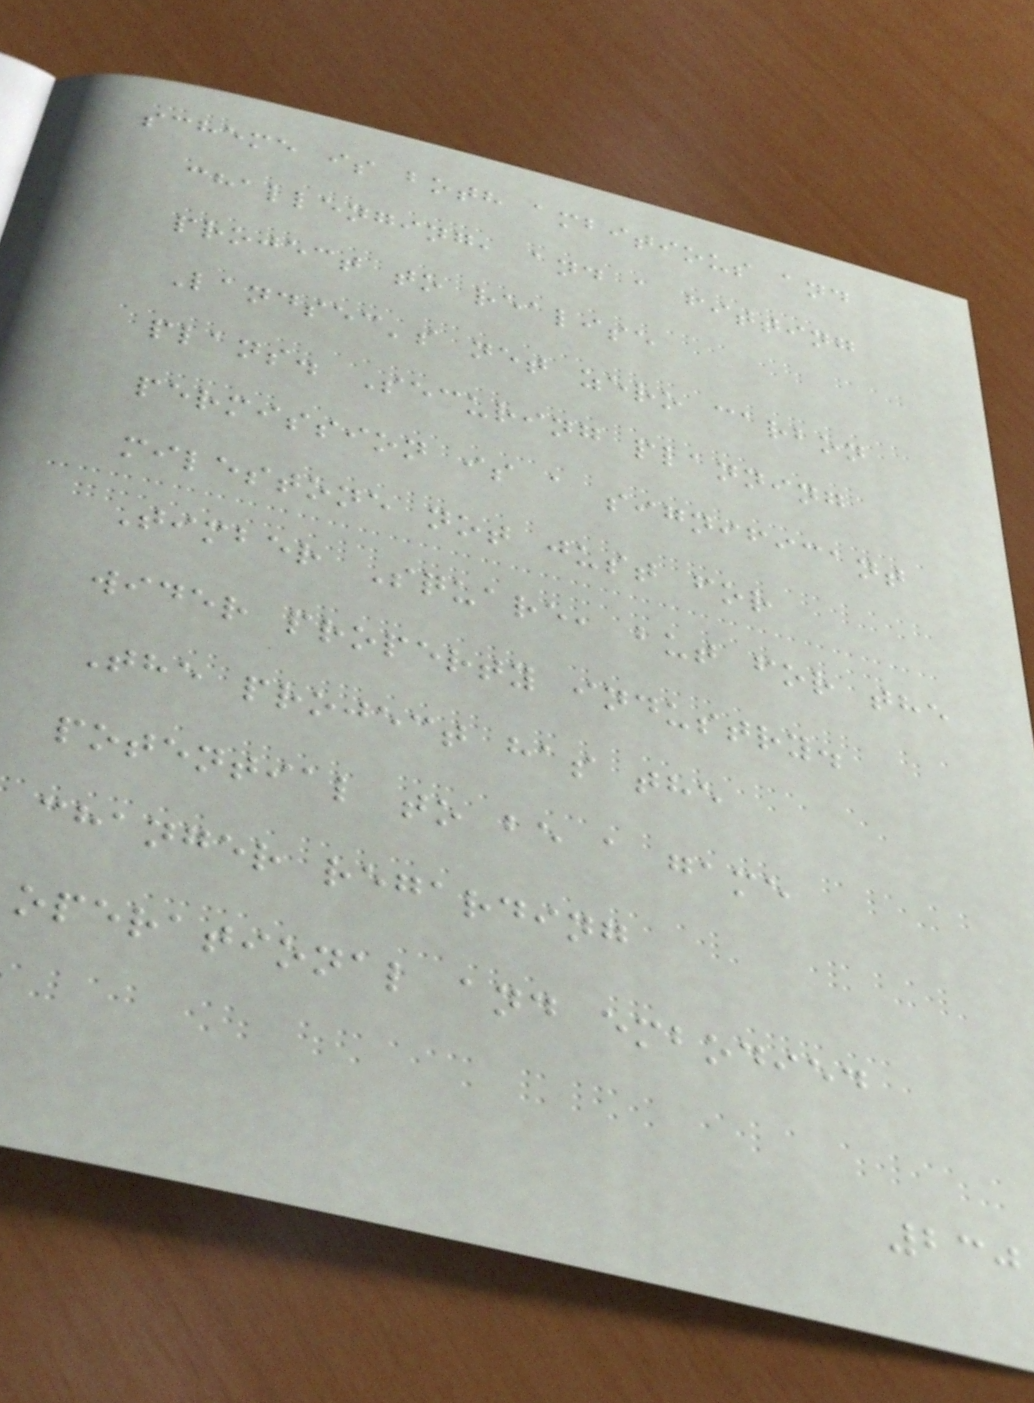scheme is both ambitious and
challenging, and a fitting
project to realise
Landsec's net zero carbon
plans. Securing planning
permission is a significant
milestone not just for
Timber Square, but for the
wider property industry.
The project has the
potential to be a game
changer regarding
operational and embodied
230
